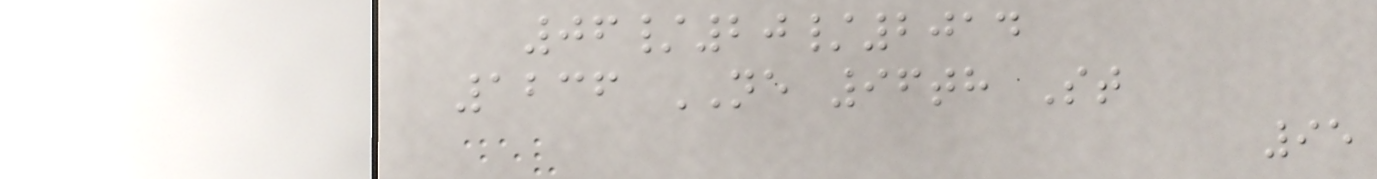06/20/2014
1236 NE 96th St
95
